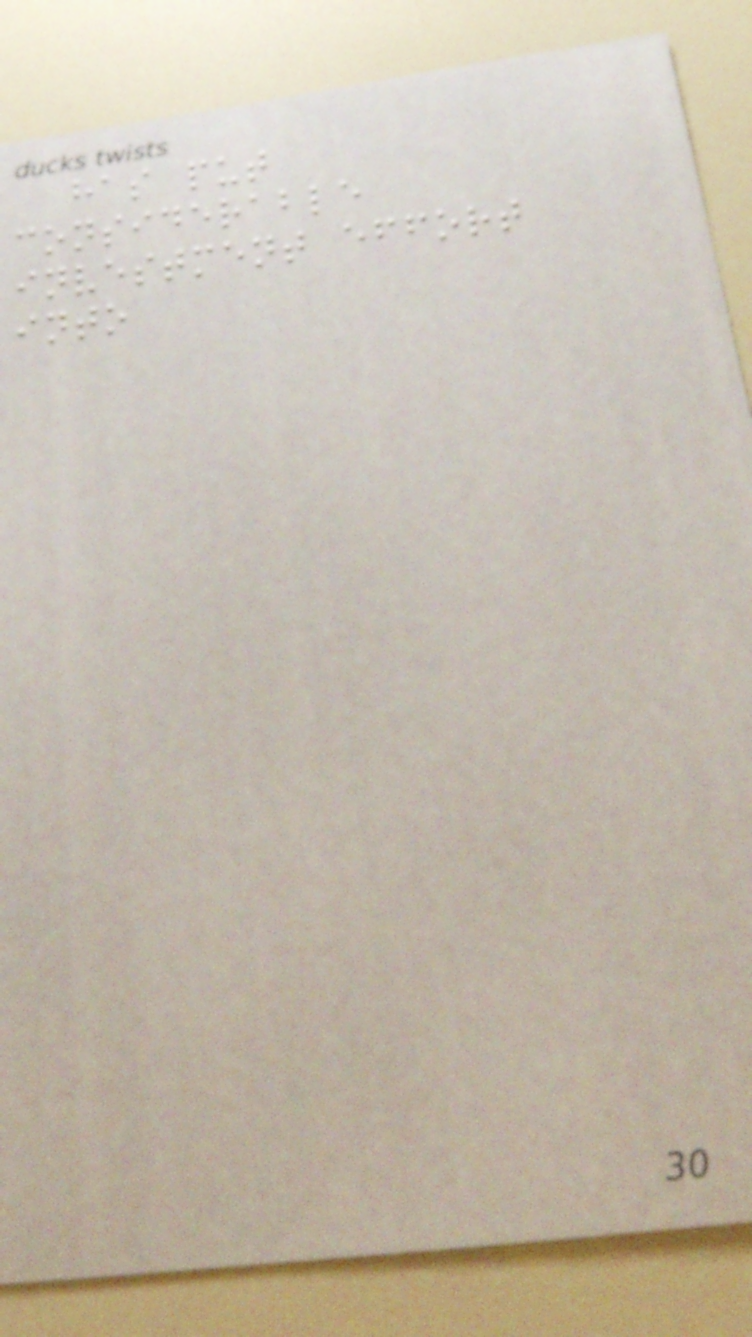has put
considerable
investment effort
into
